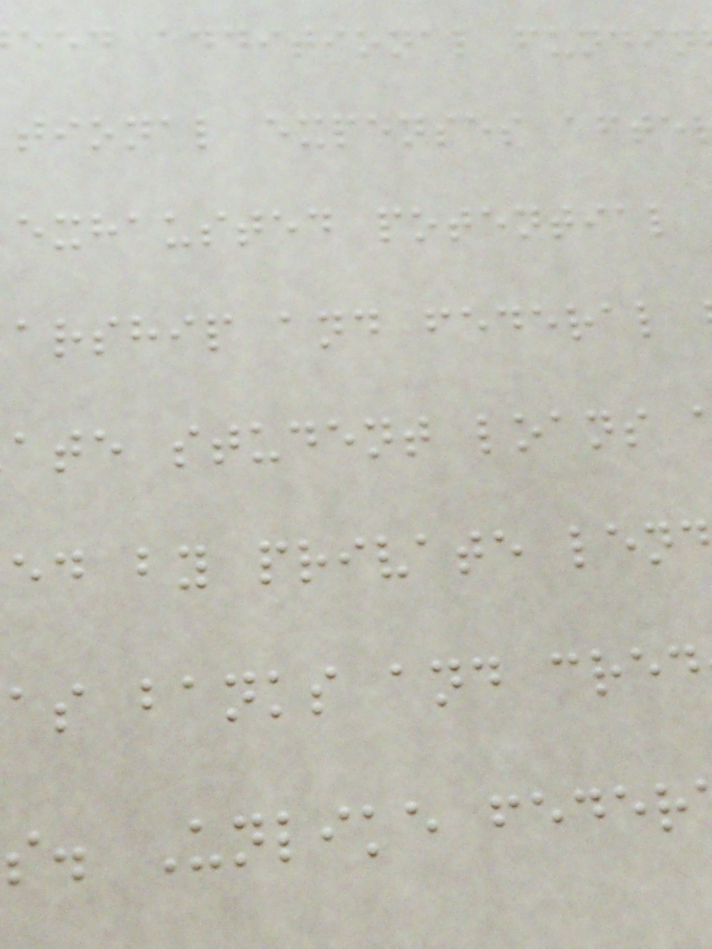eed additional fundin
tional expenses afte
exhausted potential
arship and federal
ate student loans
ed by private len
as banks and cred
s. Unlike feder
